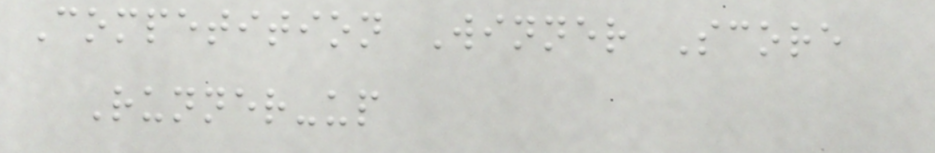Competition Winner Score
Runner-up
